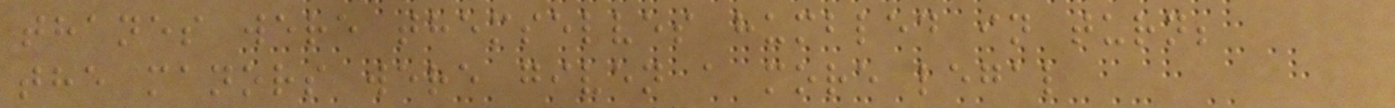thanes were themselves humbled in turn;
the manors were given a more legal
